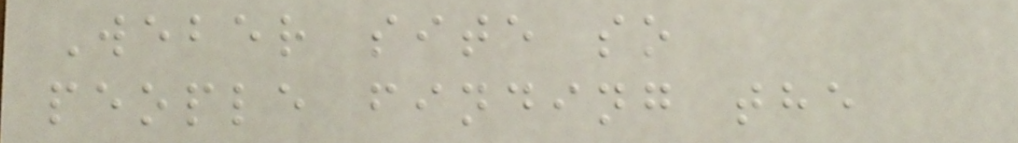Weber site so
people finding the
